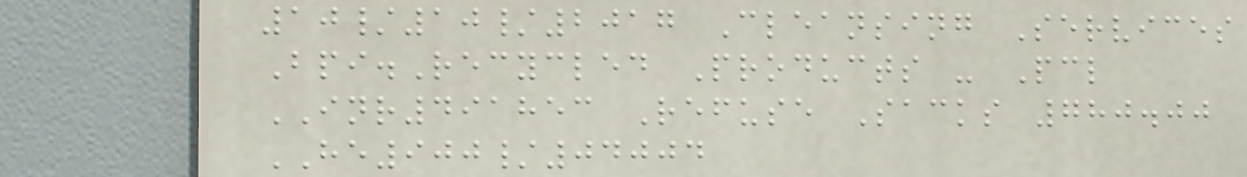10/10/2017 Cleansing Services
Bpi.Recycled Products - Pcl
INR491853 Refuse Sacks 780.00
HE900/04004
